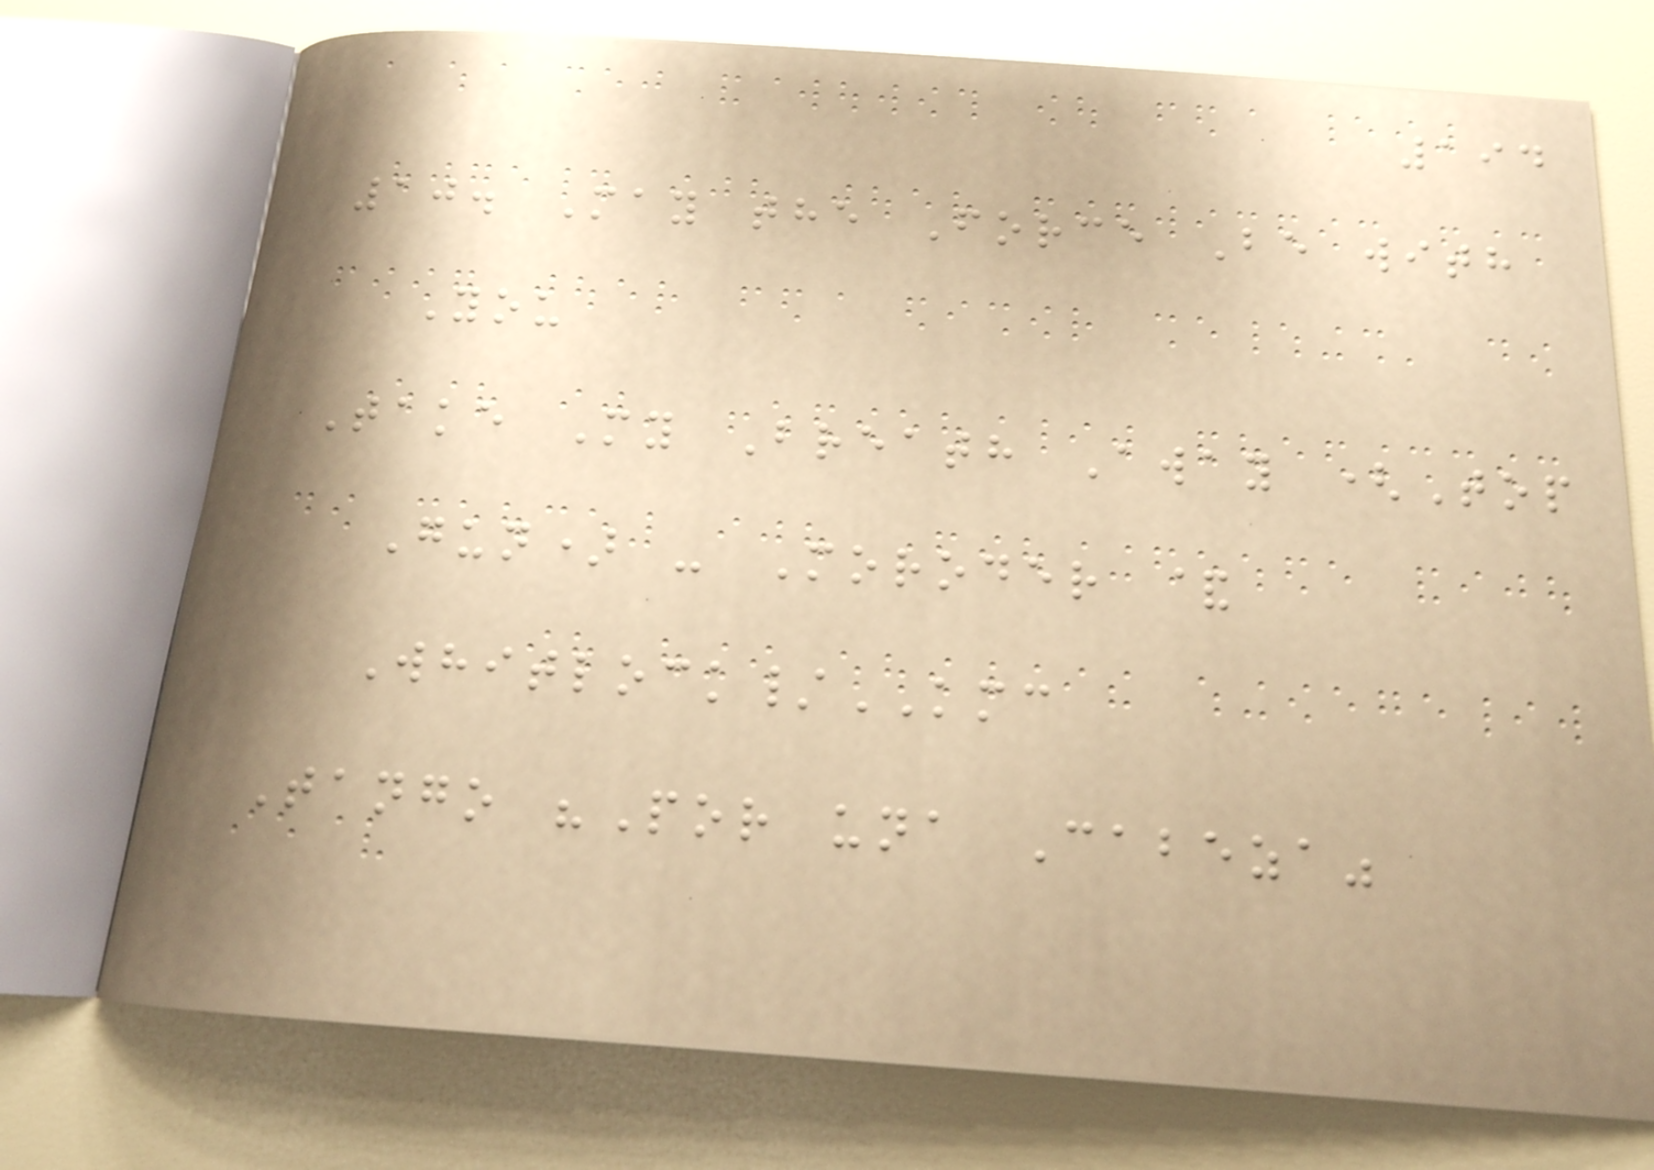194
10. May the Force Be with
You
Take My Breath Away (Top
Gun) - Moroder &
Whitlock/KMC
Tango "Por una Cabeza"
